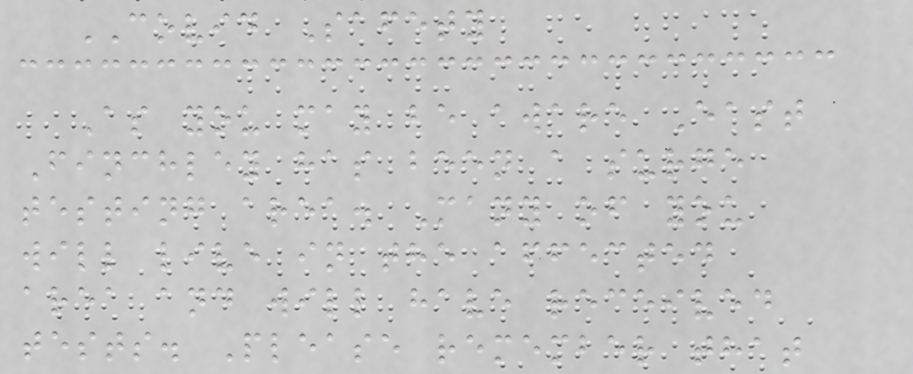COVID Safety
As you may be aware East
Finchley has been a surge
testing area. Many of you
will live in the affected
area and will have received
tests. Please remember that
